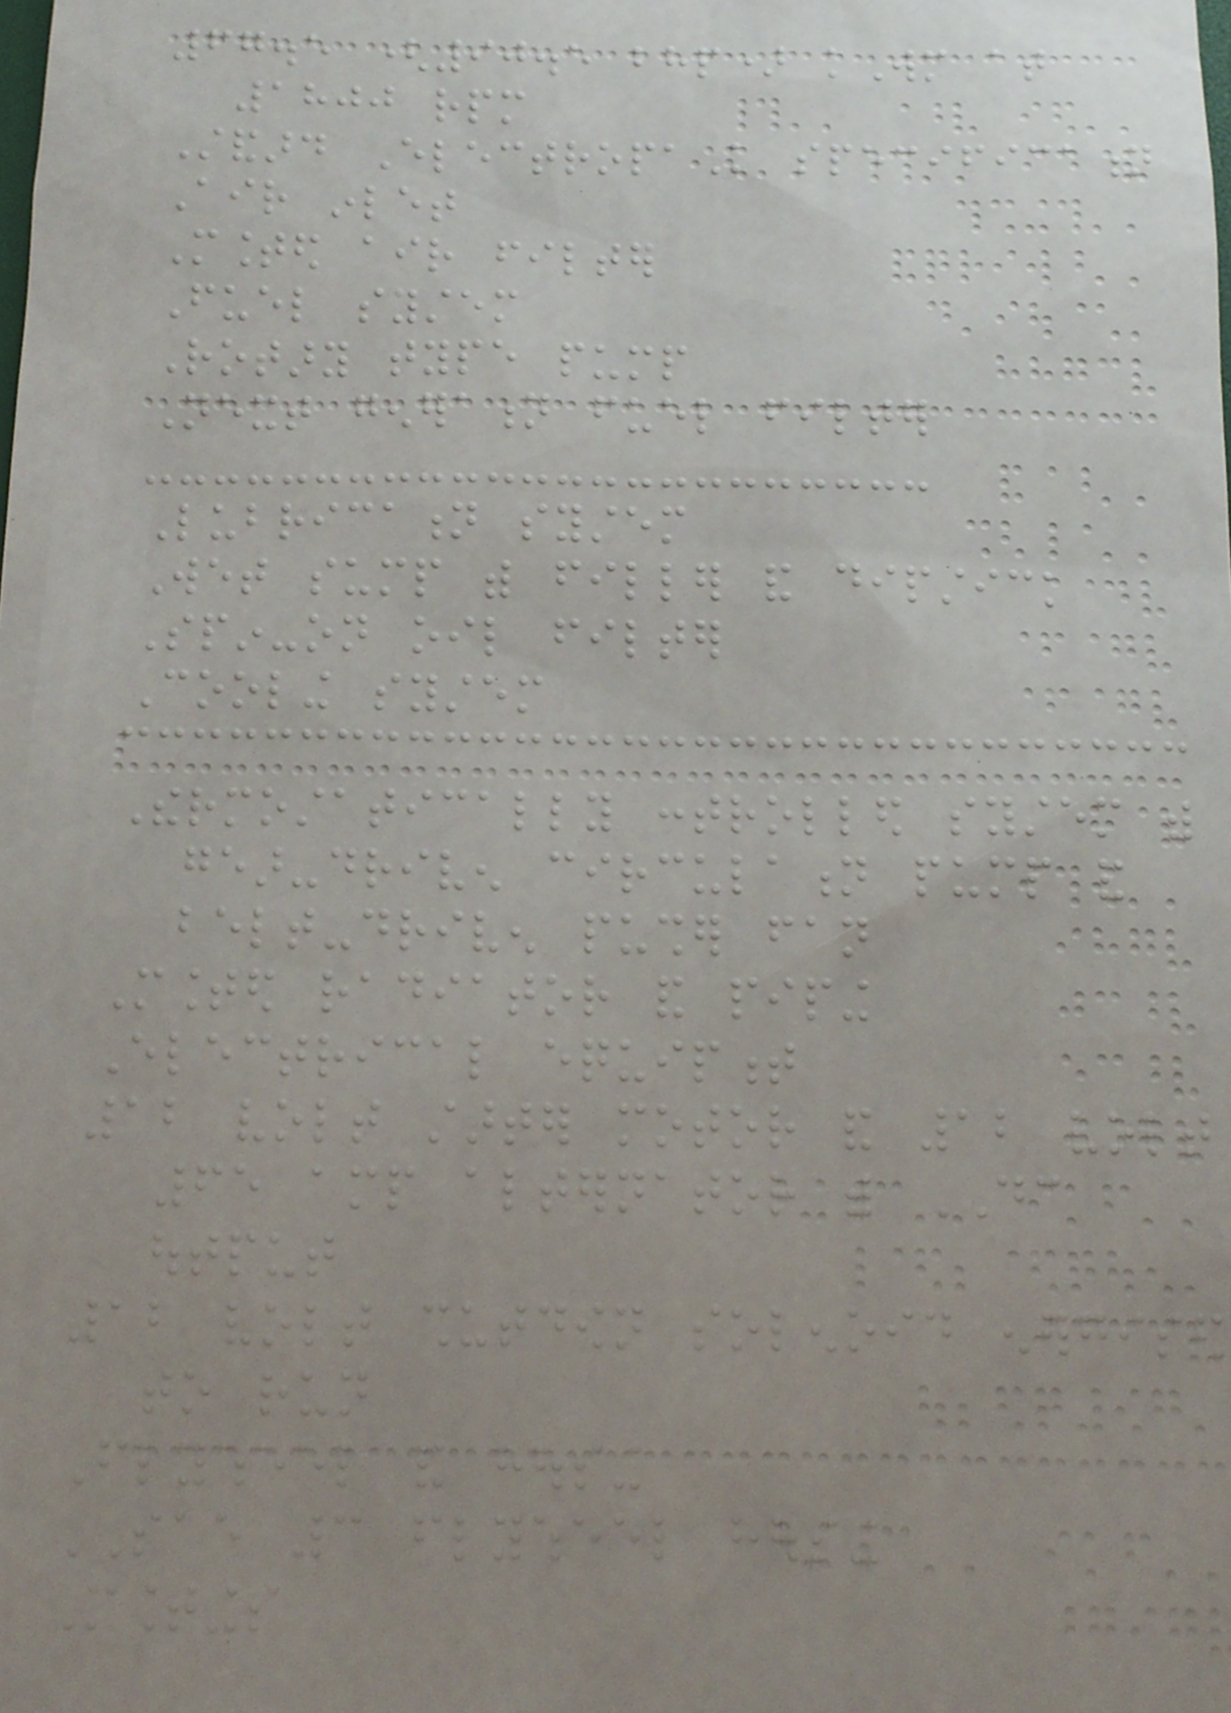67.5 (90.5 bhp) kWm at
1800 rpm
Standard ElectropaK specification
Air inlet
Mounted air filter
Fuel system
Rotary type pump
Next generation fuel filter
Lubrication system
Wet sump with filler and dipstick
Spin-on oil filter
Cooling system
Thermostatically controlled system with
gear-driven circulation pump and
belt-driven pusher fan
Mounted radiator and piping
Electrical equipment
12 volt starter motor and 12 volt
65 amp alternator with DC
output
12 volt shutdown solenoid energised
to run
Flywheel and housing
SAE 3 flywheel housing
Mountings
